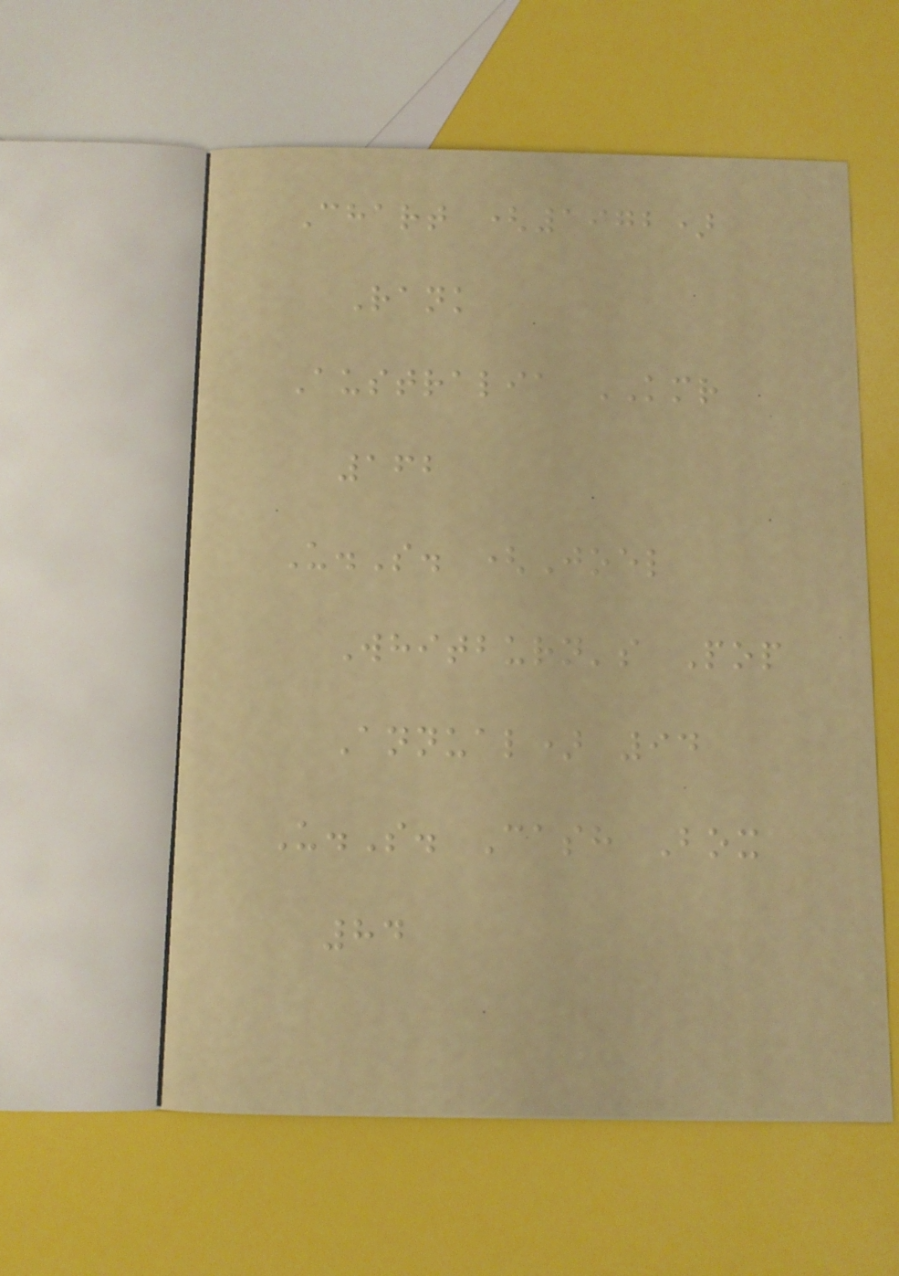Chart (1972)
Rank
Australia KMR
162
U.S. (Joel
Whitburn's Pop
Annual) 94
U.S. Cash Box
84
